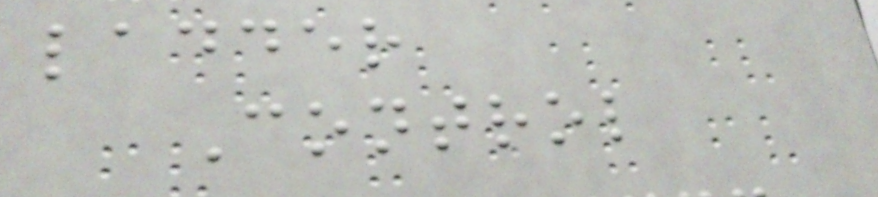ladder
Control
